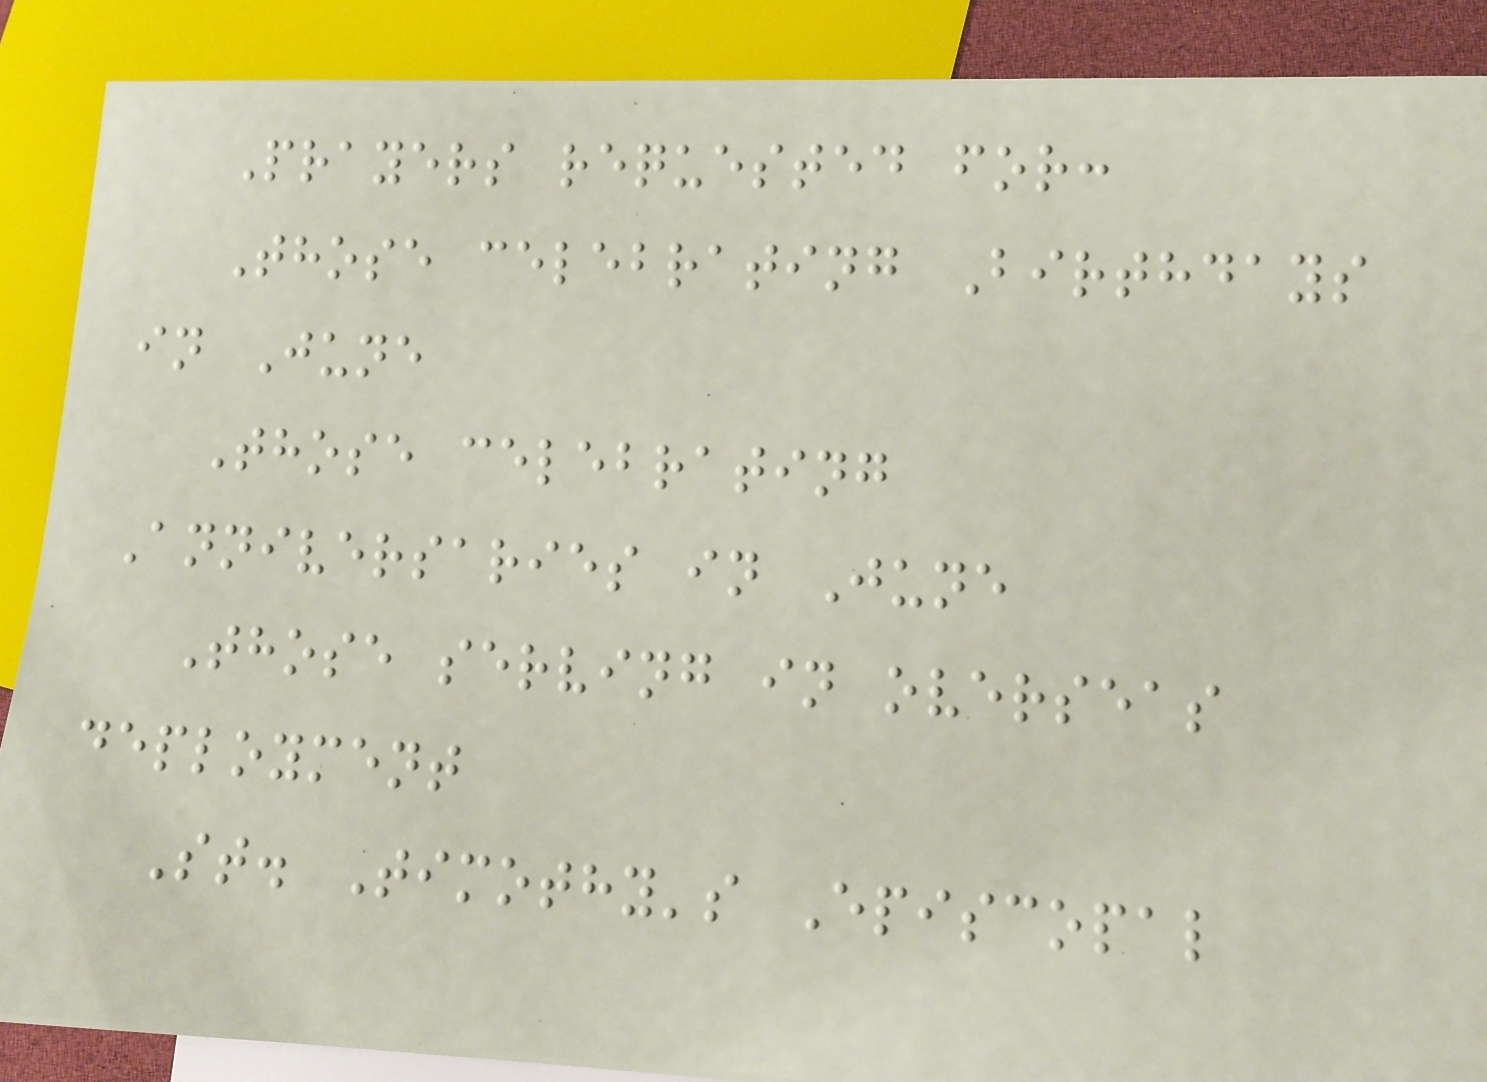Prayers requested for:
Those celebrating Birthdays
in June
Those celebrating
Anniversaries in June
Those serving in overseas
deployment
St. Timothy's Episcopal
